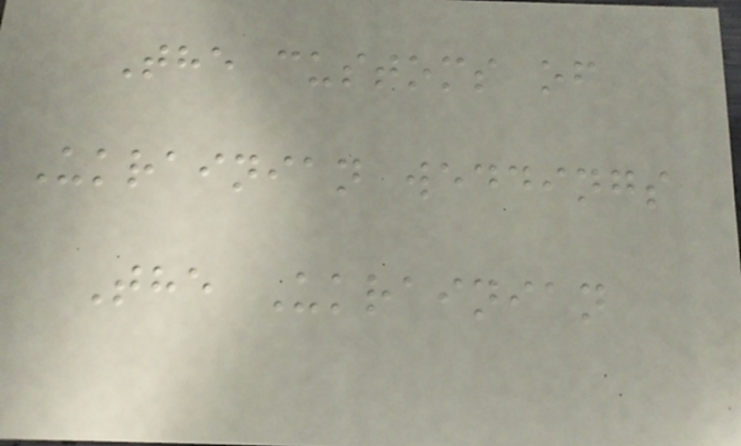The customs of
Ukrainian weddings
The Ukrainian
